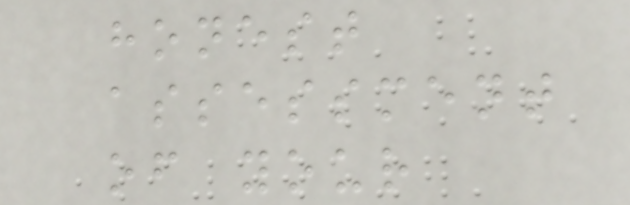honest
assessment
of your
